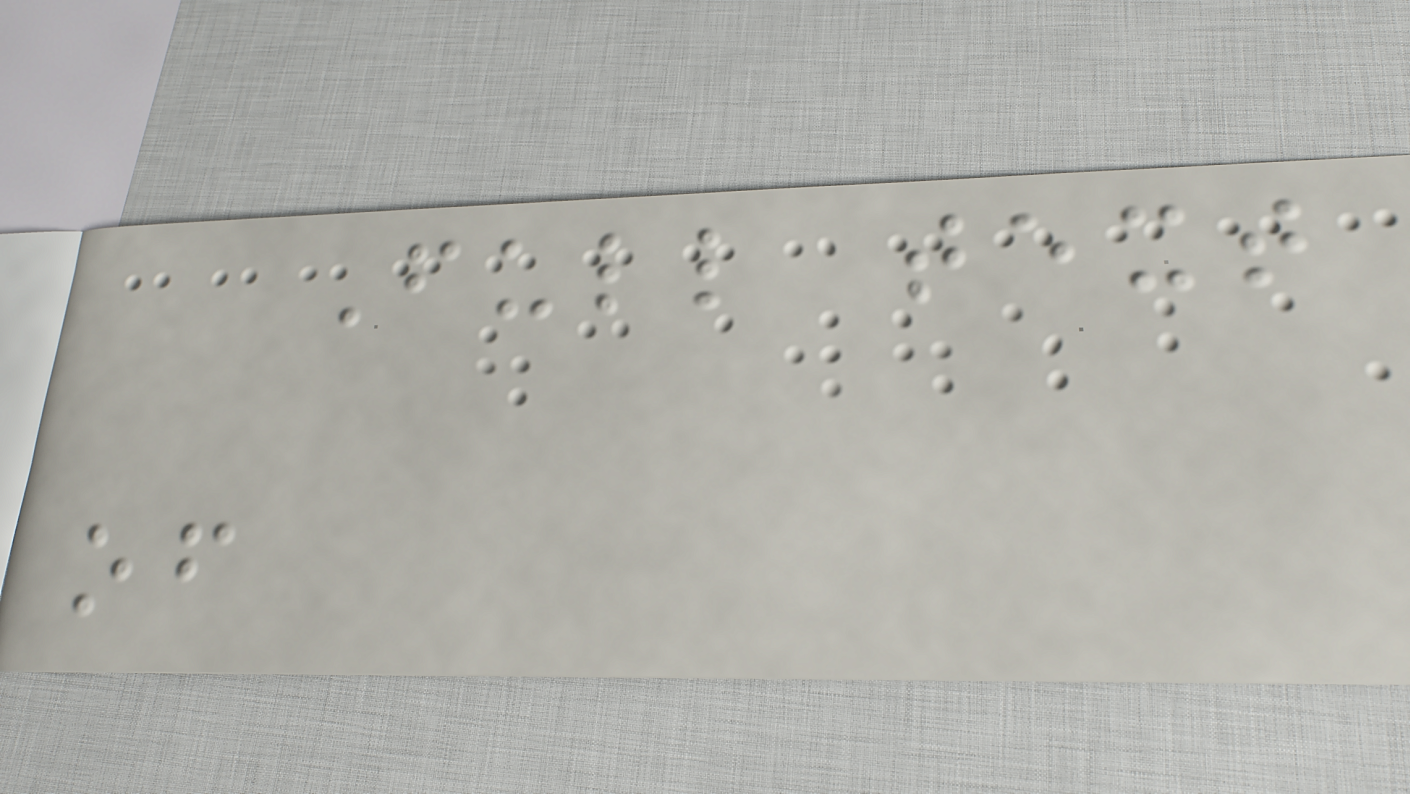Full text
of
